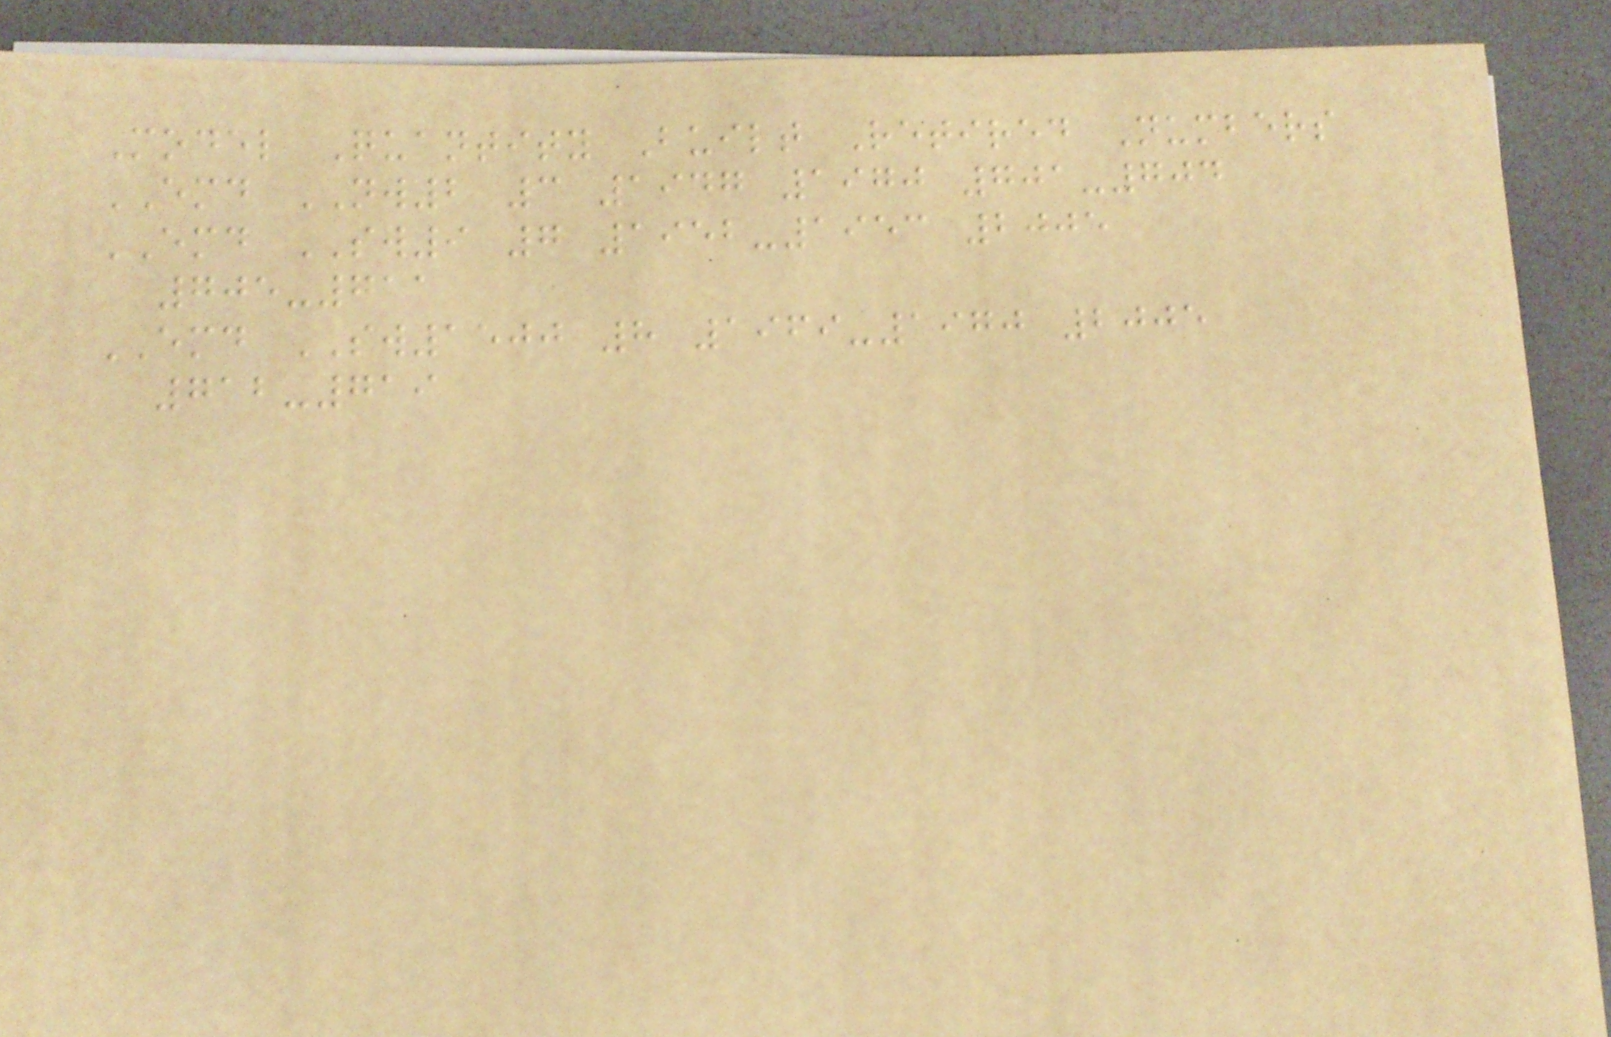Model Quantity Built Retired Numbers
EMD NW2 3 1947 1970 701-704
EMD SW9 7 1952-1953 2005
705-711
EMD SW1500 8 1969-1970 2005
712-719
